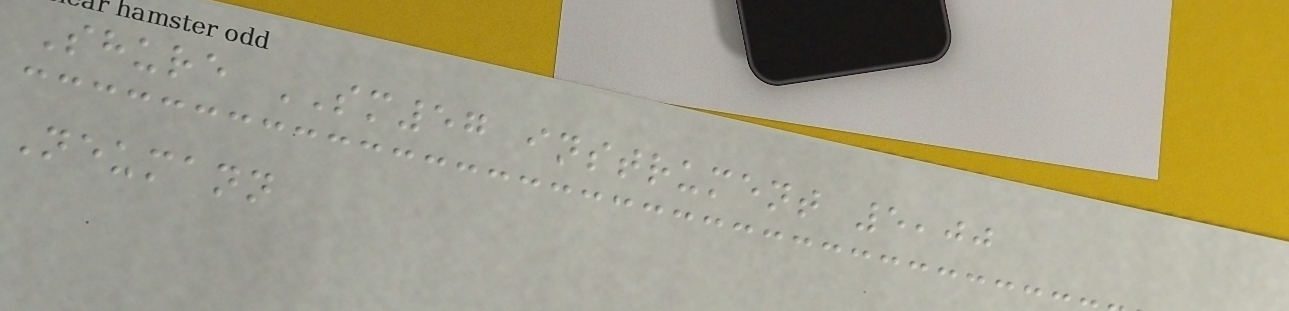Shure SM57 instrument 5,00
Neumann
